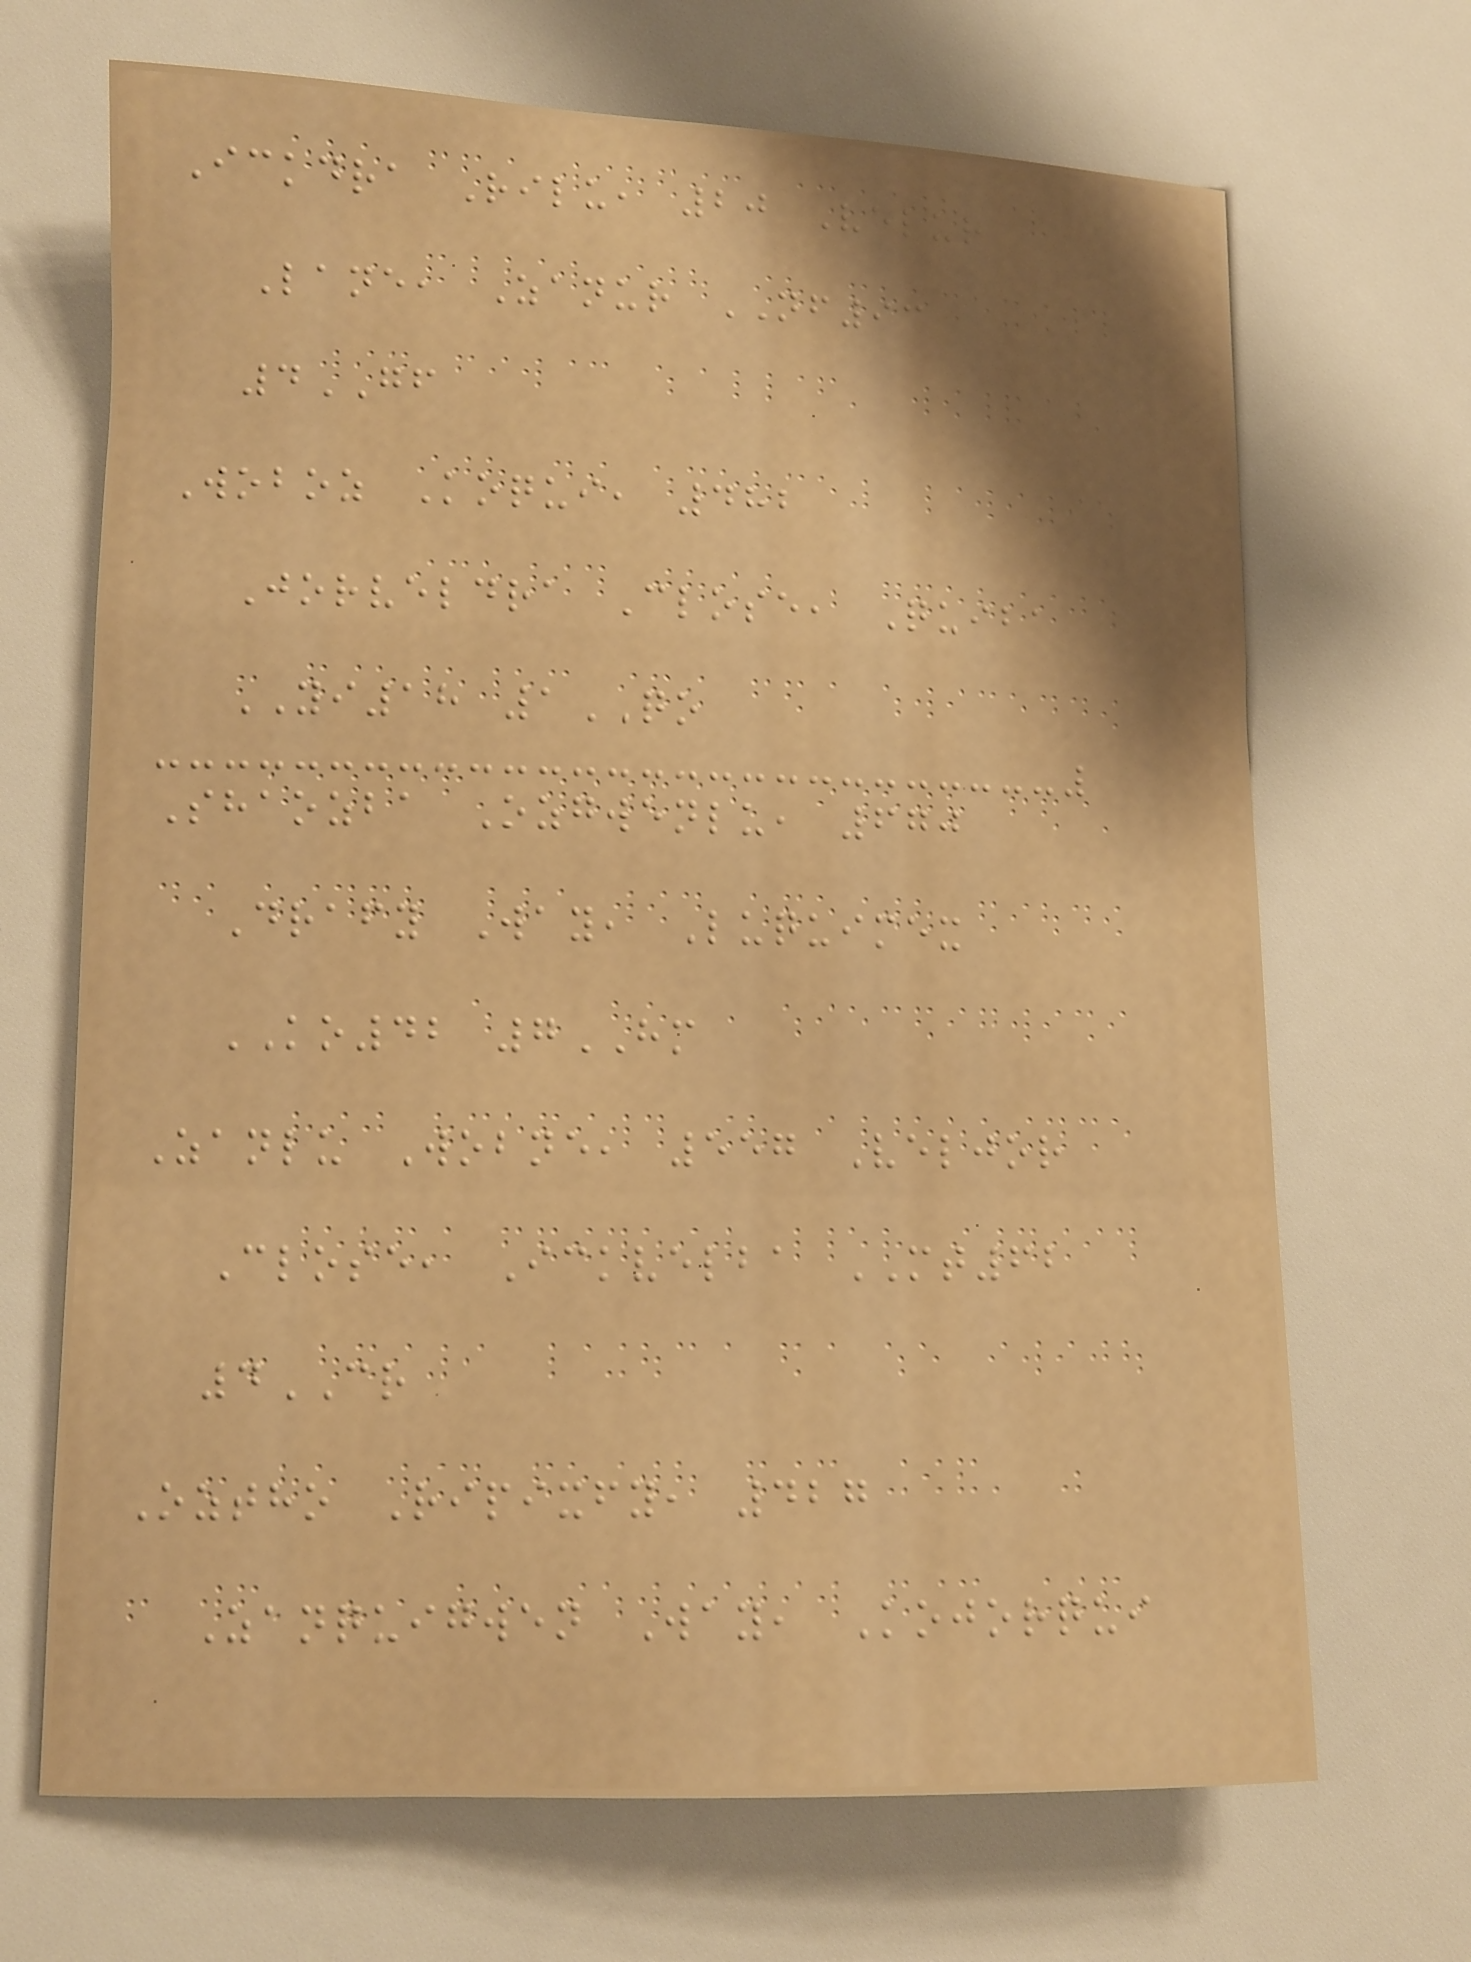Ickdra Rilu, 20 Velur
Lane, Zanur NF93
4GF
Woboz Koqui, 482
Jorveldra Close, Quiba
YI18 1QO
Shaozba Ozgwenlu, 670
Drafy Way, Luquimex
KO42 7HM
Zanlu Wobne, 557 Veljor
Close, Ickvelba MT62
4CR
Oztho Ripixfy, 427
Zanquigwen Way, Kojorqui
